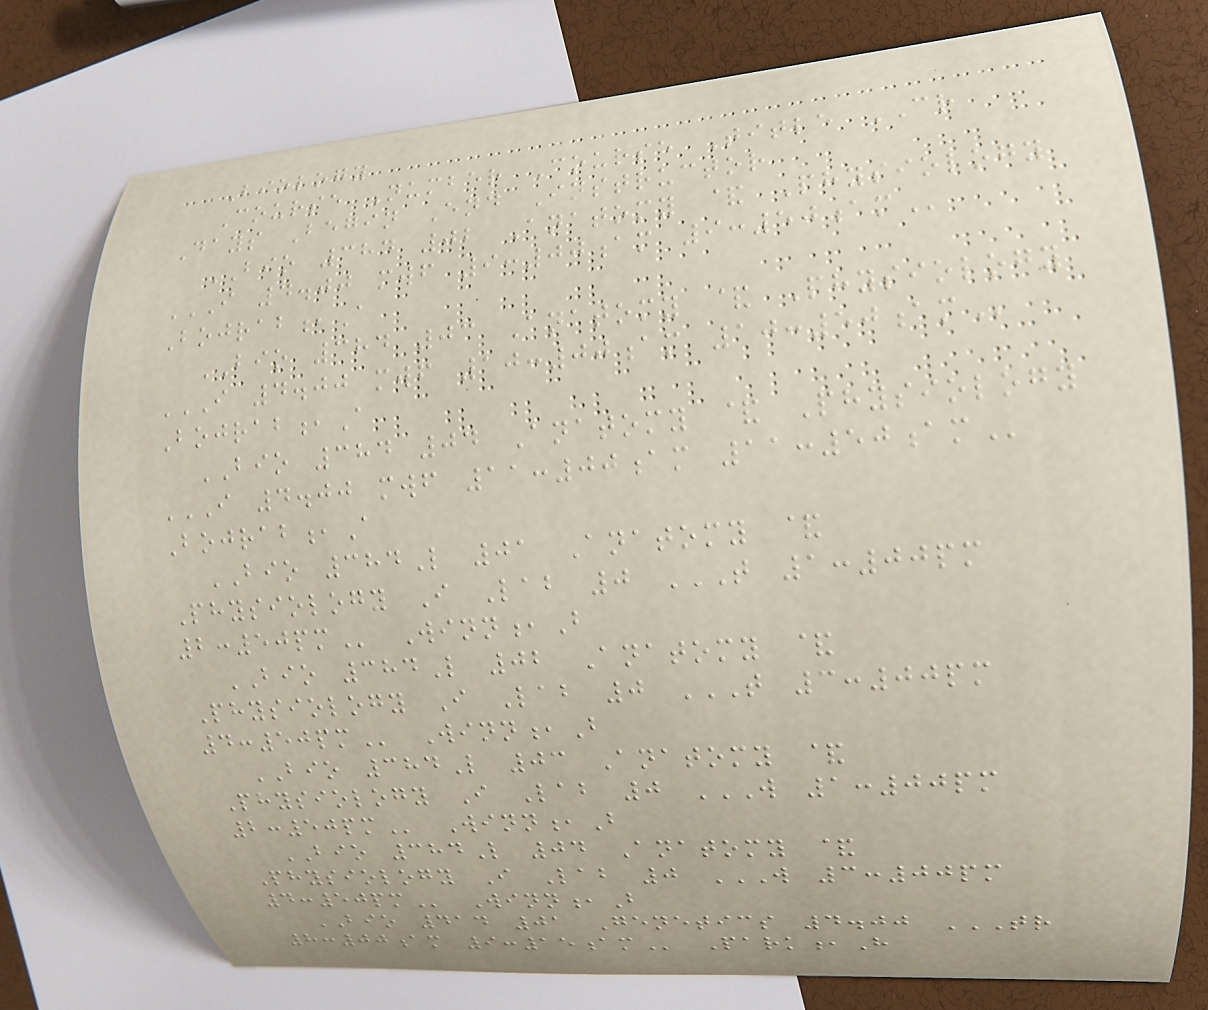Biology
Course Number Course Title CR
Days Begin End Instructor
BIO 384 02 Anatomy & Physiology
I 4.00 MWF 9:00AM 9:50AM
Bojrab,A
BIO 384 03 Anatomy & Physiology
I 4.00 MWF 10:00AM 10:50AM
Bojrab,A
BIO 384 04 Anatomy & Physiology
I 4.00 MWF 11:00AM 11:50AM
Bojrab,A
BIO 384L 01 Anatomy &
Physiology I Lab 0 T 1:00PM
2:50PM Winn,B
BIO 384L 02 Anatomy &
Physiology I Lab 0 T 3:00PM
4:50PM Winn,B
BIO 384L 03 Anatomy &
Physiology I Lab 0 W 1:00PM
2:50PM Winn,B
BIO 384L 04 Anatomy &
Physiology I Lab 0 W 3:00PM
4:50PM Winn,B
BIO 414 01 Genetics 4.00 TR
8:00AM 9:15AM Park,H
